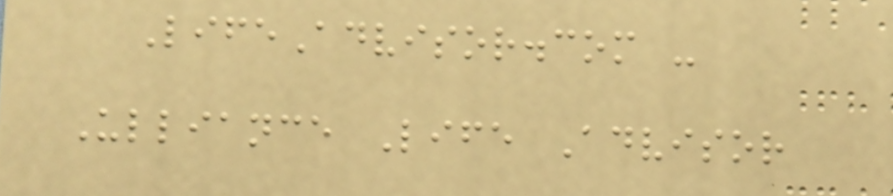LifeAdvisor.com -
Ulliance Life Advisor
